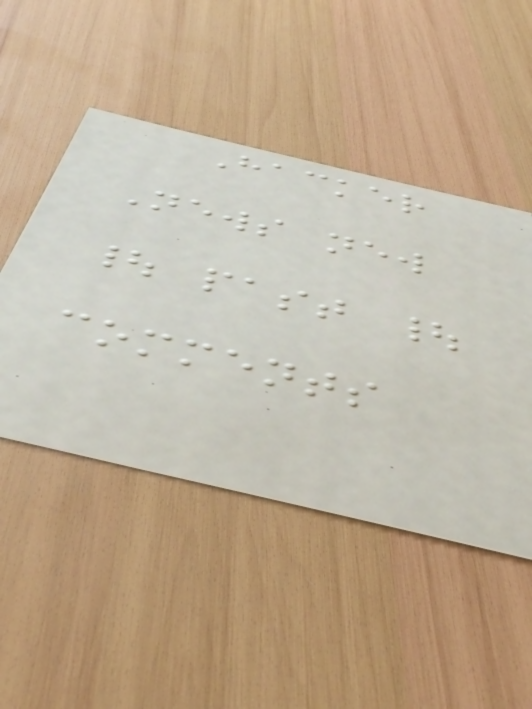Hacker
News new
| past |
comments
